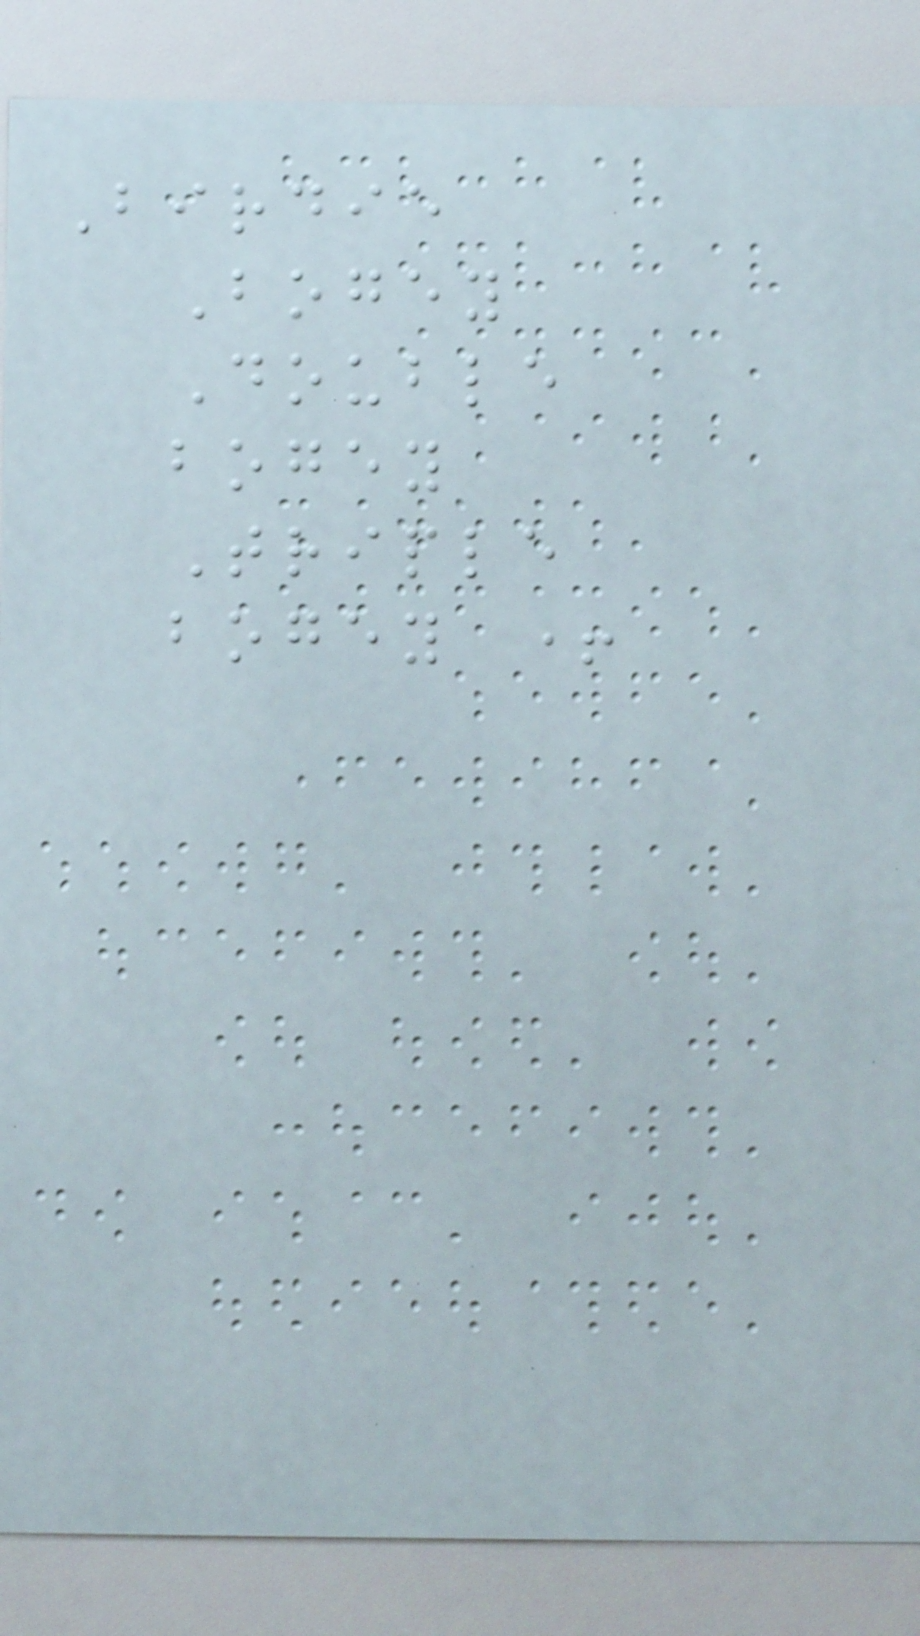Birdie
Bogey
Double
bogey
Triple
bogey +
